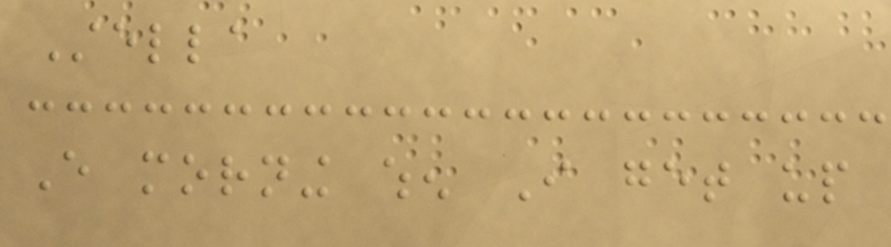Stella
Every morning when I get up
